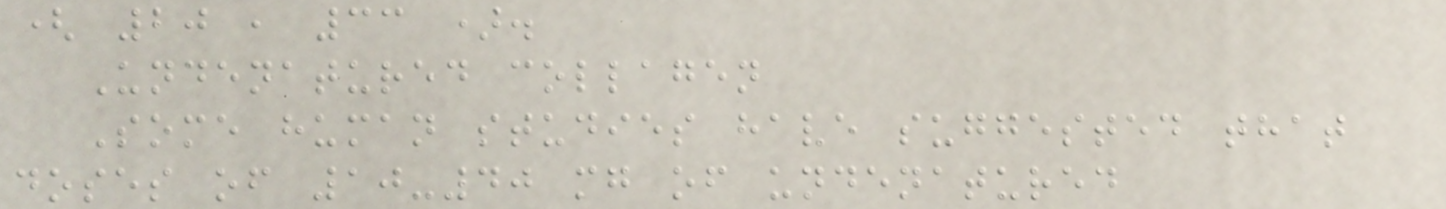( 20 , 33 ).
Undenatured collagen
Some human studies have suggested that
doses of 10-40 mg of undenatured
